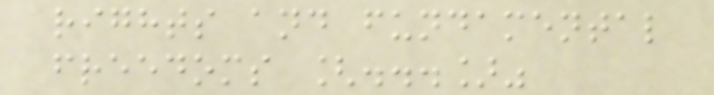rights and fundamental
freedoms [...]"
